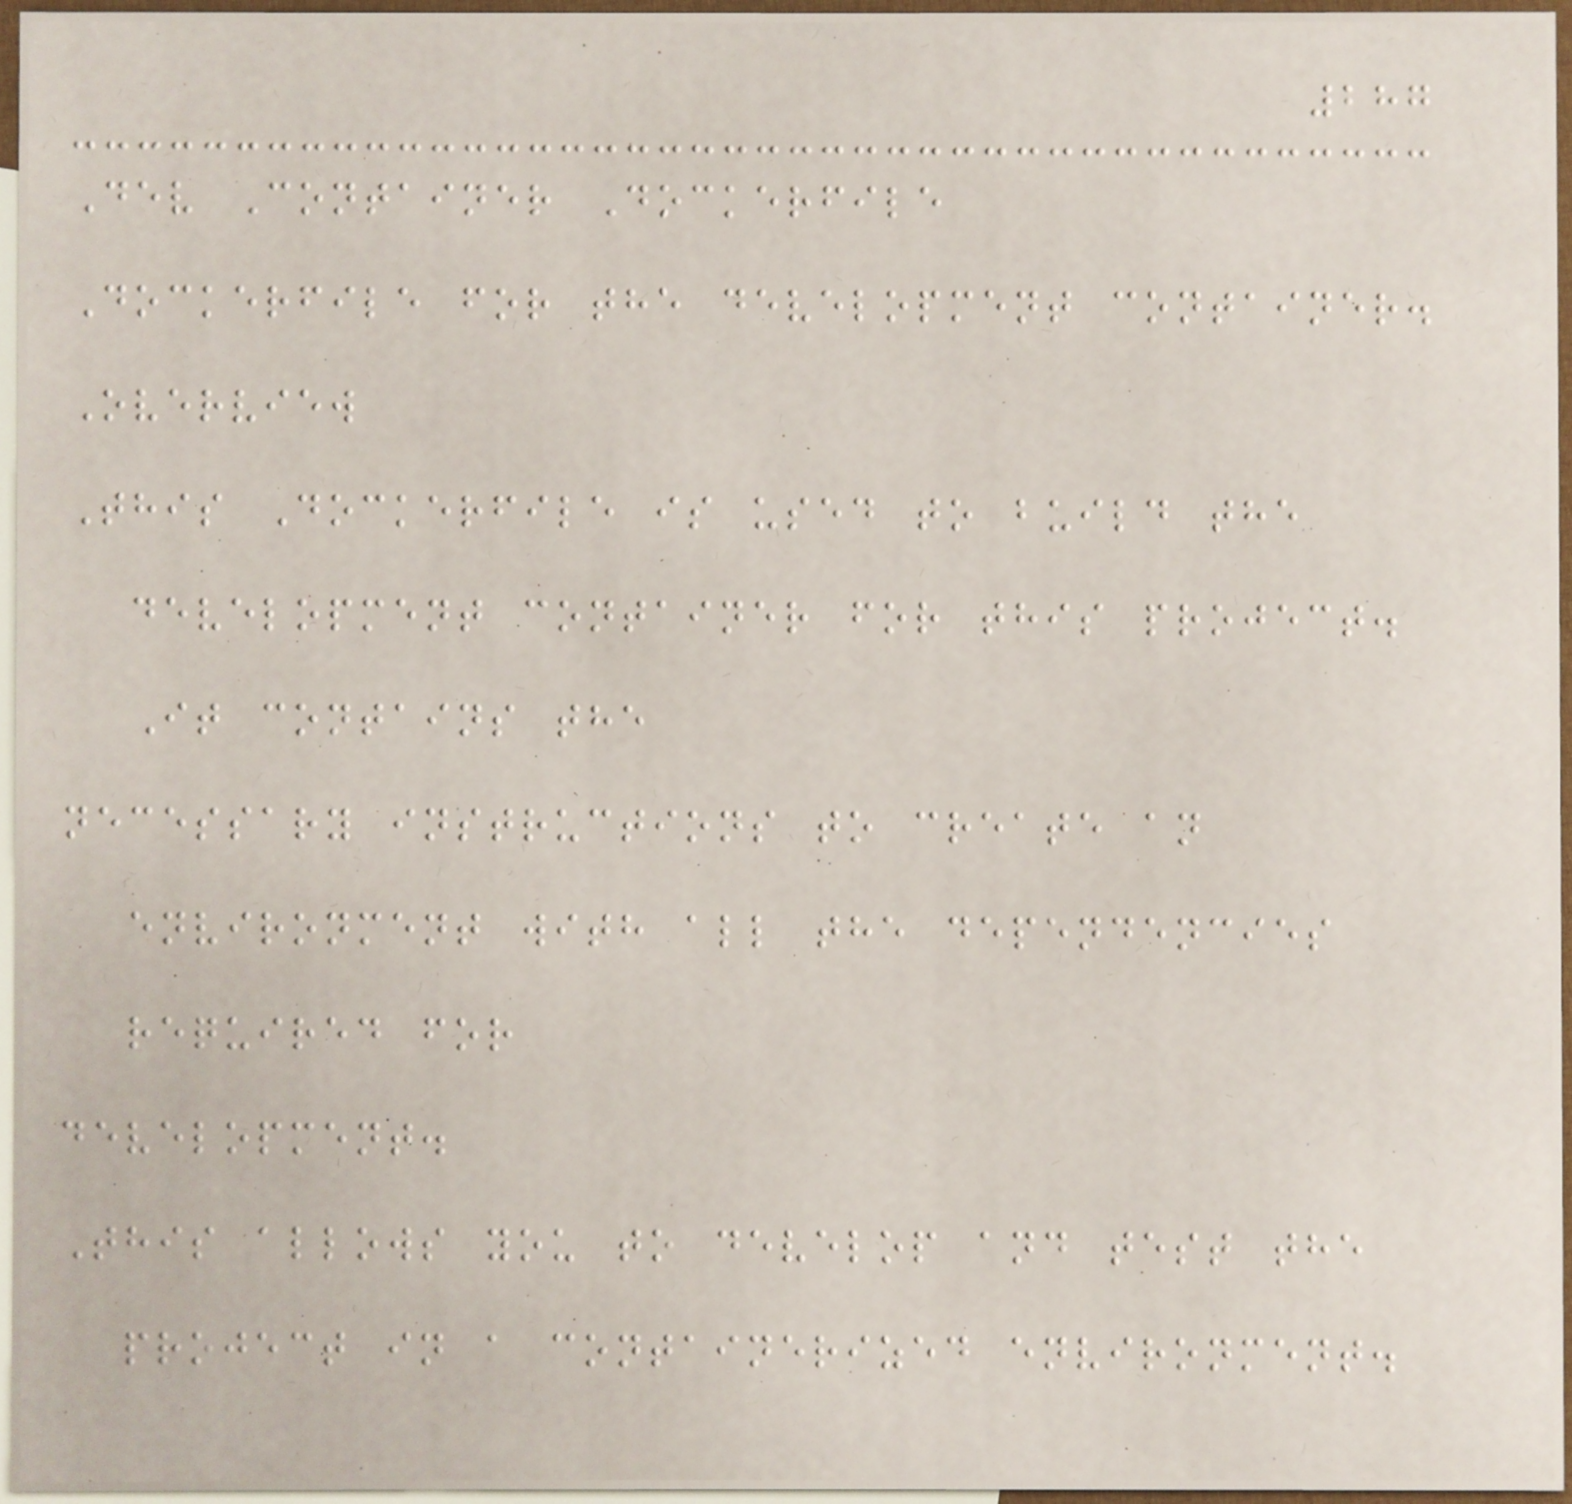287
Dev Container Dockerfile
Dockerfile for the development container.
Overview
This Dockerfile is used to build the
development container for this project.
It contains the
necessary instructions to create an
environment with all the dependencies
required for
development.
This allows you to develop and test the
project in a containerized environment.
